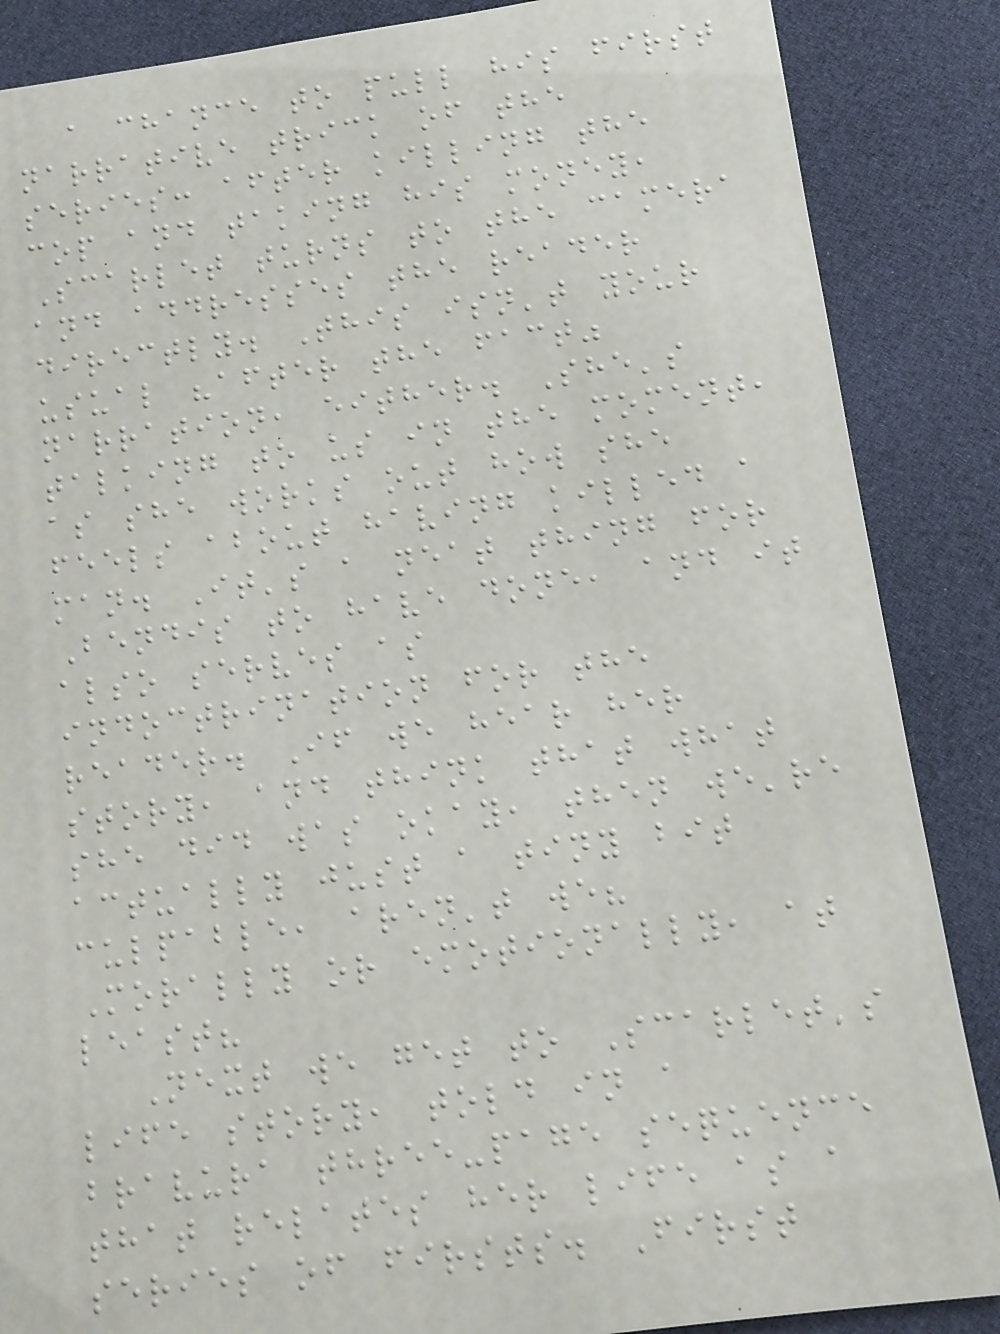a chance to pull his first
narrative trick of the
series: after killing the
cop and taking his money,
Scarlet turns to the camera
and addresses the reader
directly. This isn't your
usual "after the fact"
narration, either. She's
talking to us in the moment,
as she works out how she
feels about having killed a
man. It's a neat thing for
Bendis to have done, and it
also serves as
indoctrination for the
reader. If we hear her
story, and think that what
she did was okay, then we're
actually just a tiny bit
culpable, aren't we?
Morally or emotionally, at
least?
Next we get to Scarlet's
life story, told in a
bravura three-page sequence
that relates her life as a
series of firsts. First
